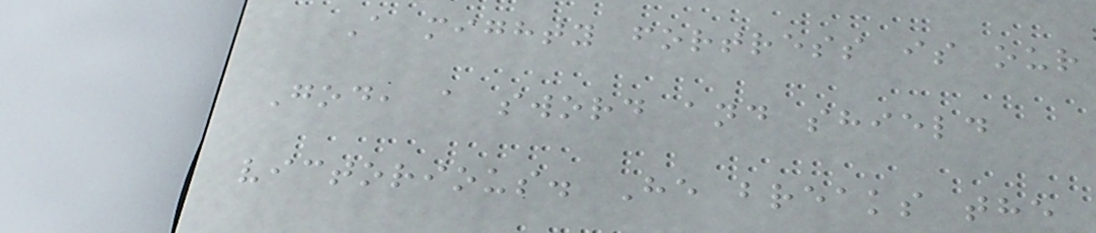A mighty fortress is our
God, a sword and shield
victorious. He breaks the
